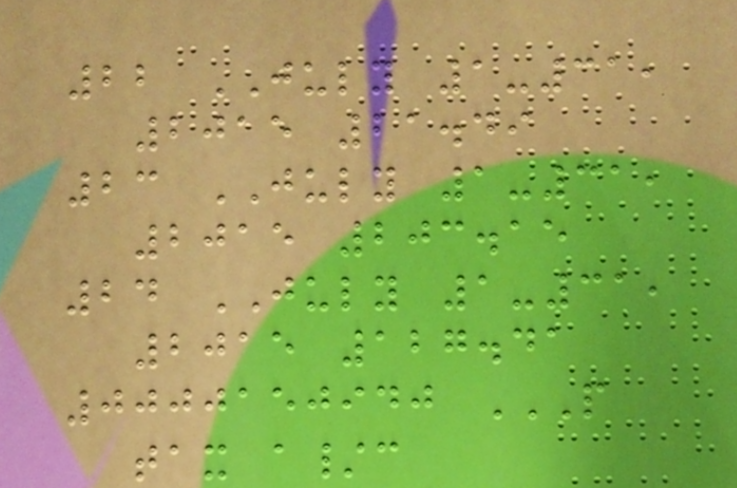22 JULY 1-31,
2015 21.49
23 JULY 1-31,
2015 203.15
24 JULY 1-31,
2015 127.41
0000150940 P
TAX A/C
